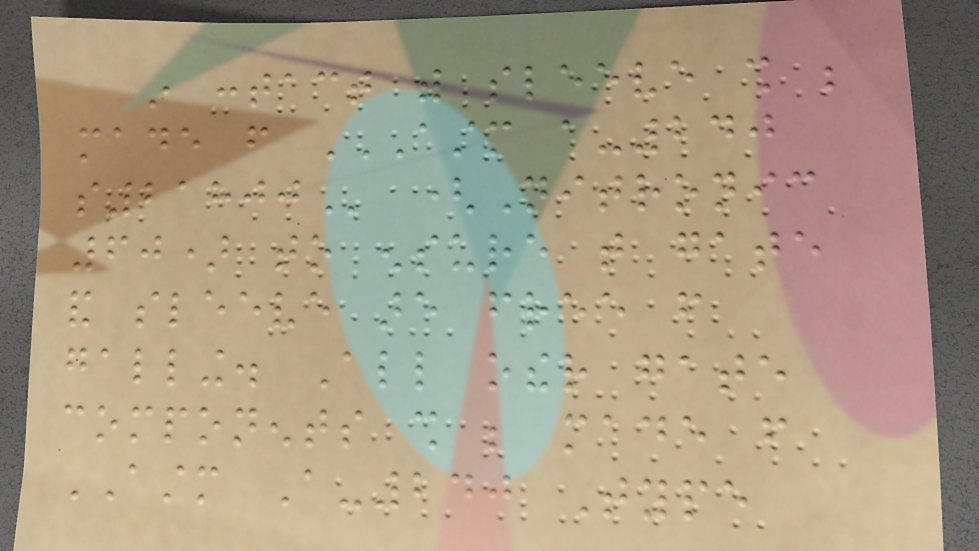in contact with sleeve shall be
made from ASTM A-240
S21800 (Nitronic
60) to ensure that gate
and sleeve are free from
galling. All other gate
components shall be made from
ASTM A-240 Type
